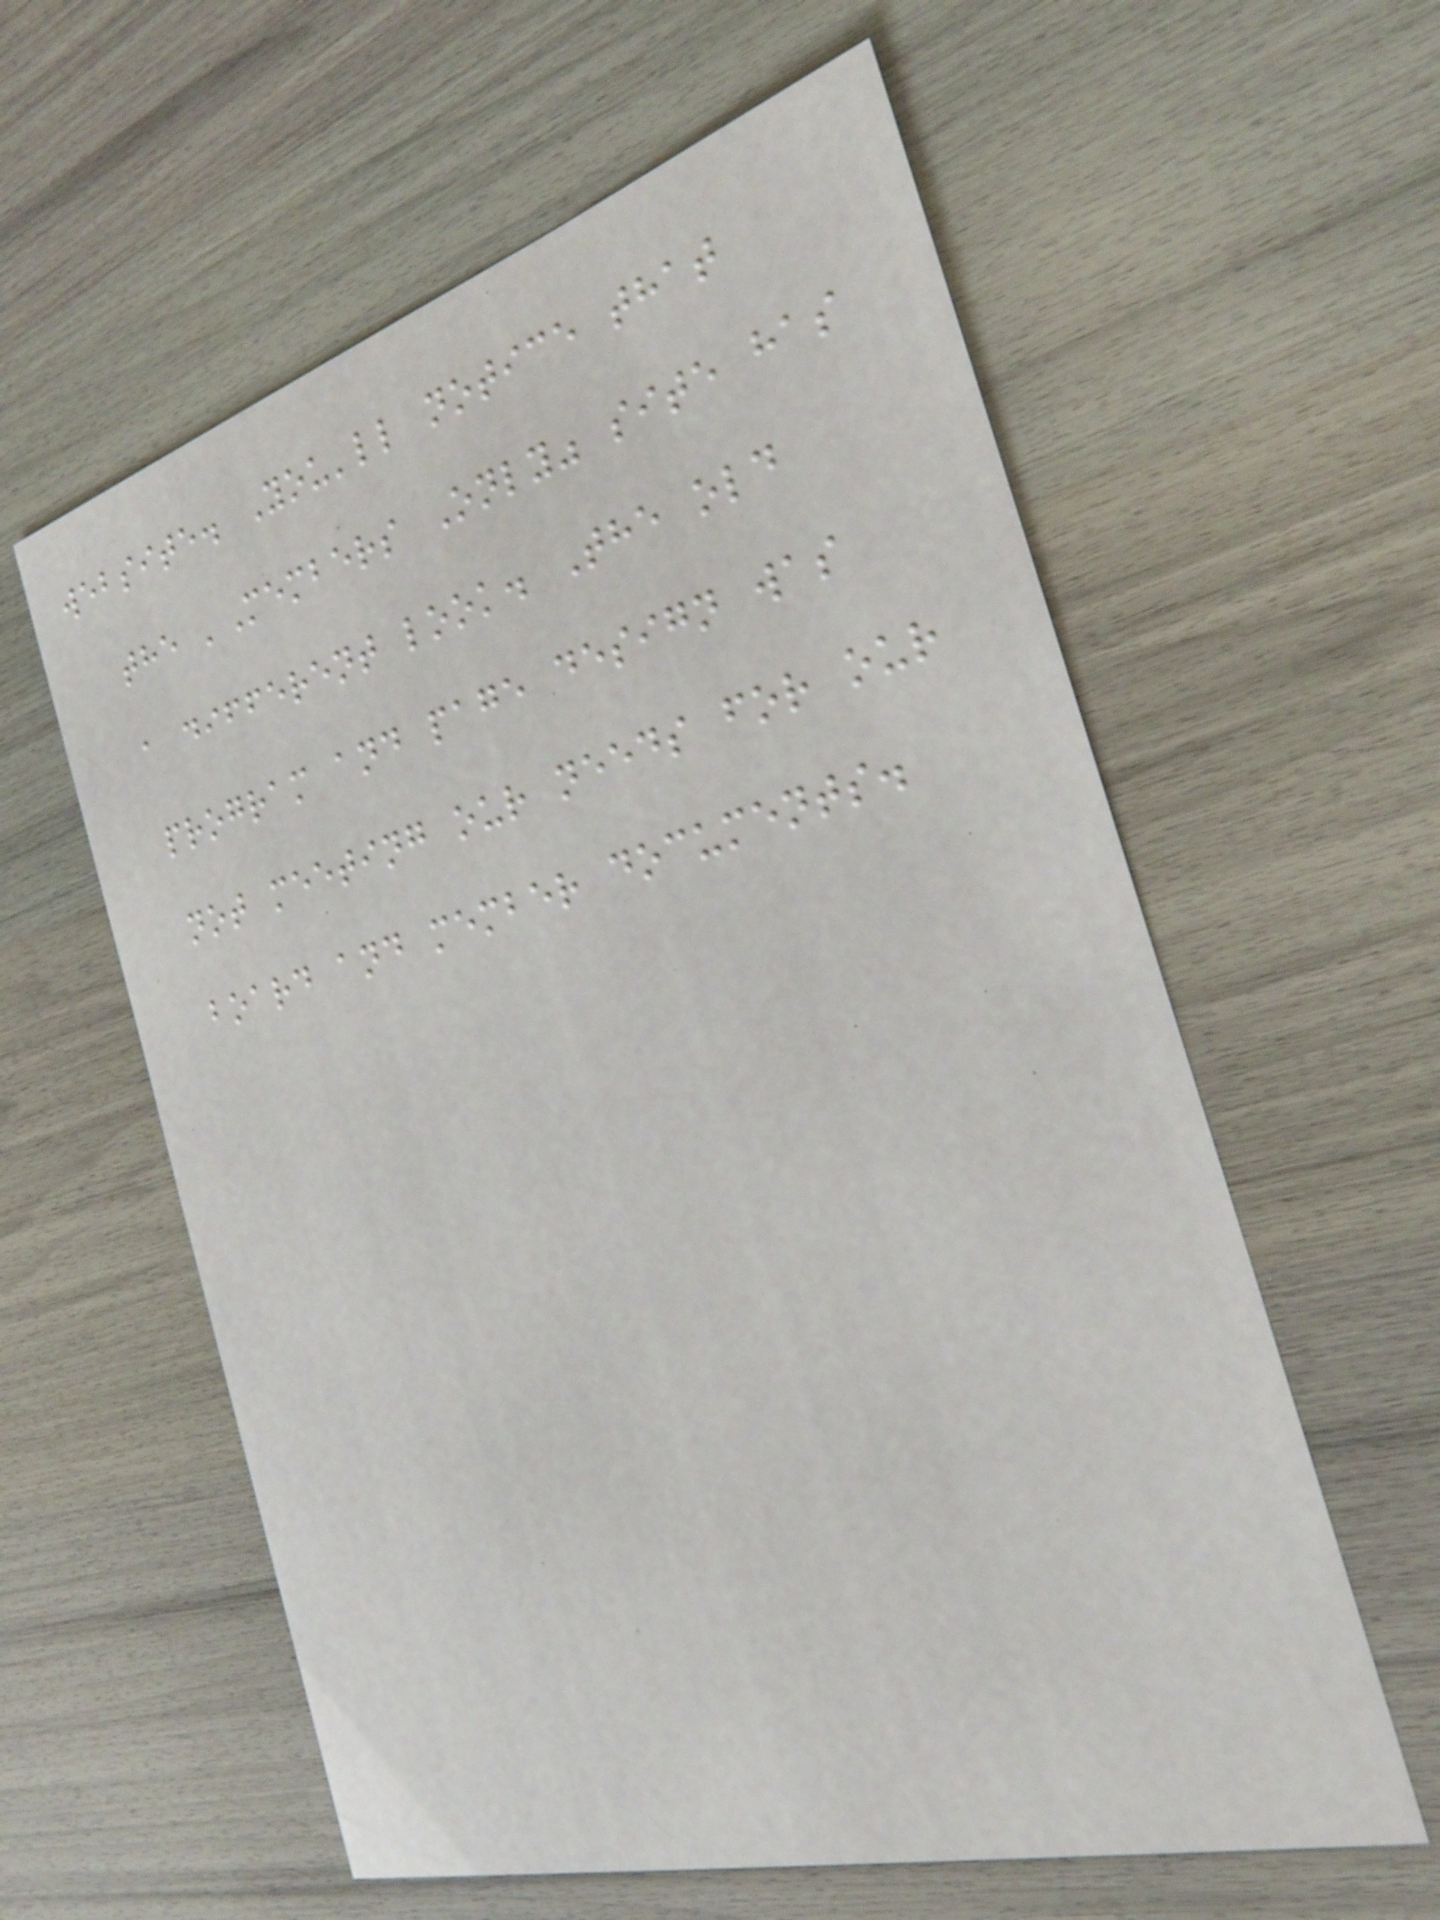website. You'll notice that
the 'Members Only" site has
a different look. The old
program and page design was
not meeting our needs for our
board and member documents.
